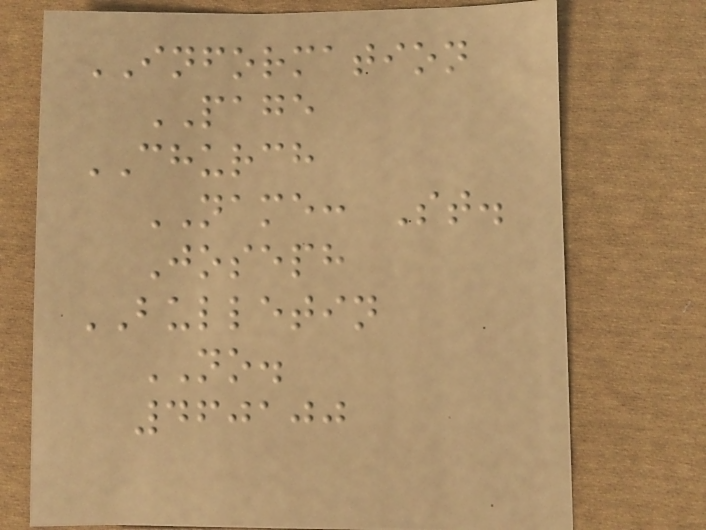INFORMATION
PAGE
CHURCH
NAME: St.
Joseph
BULLETIN
NO.
460100
